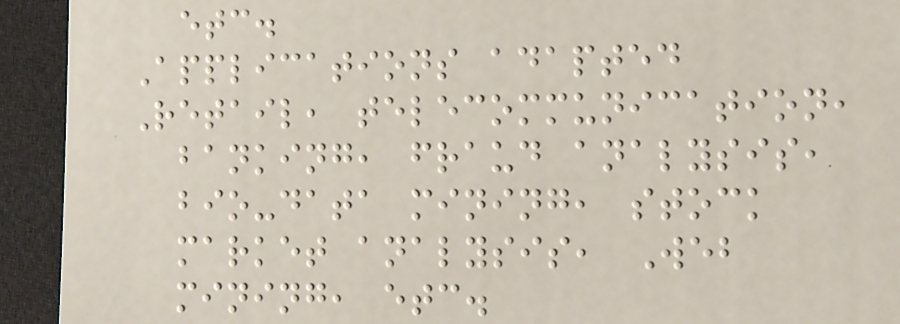etc.
Applications adapted
Retail, telecommunication,
banking, fraud analysis,
bio-data mining, stock
market analysis, Web
mining, etc.
